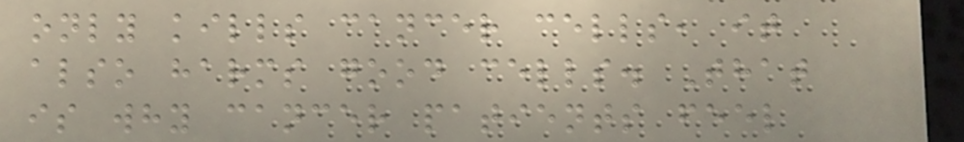only kills cancer cells, it
also harms good cells. That
is why cancer patients feel
